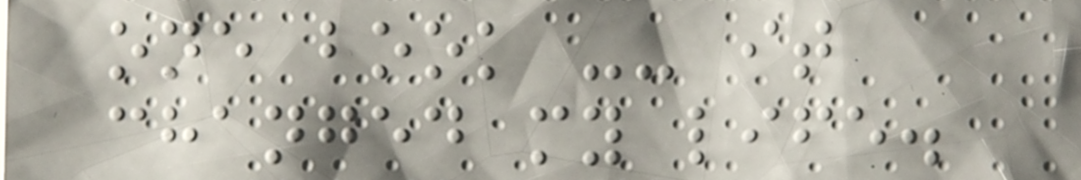one book -- it
changed my life.
